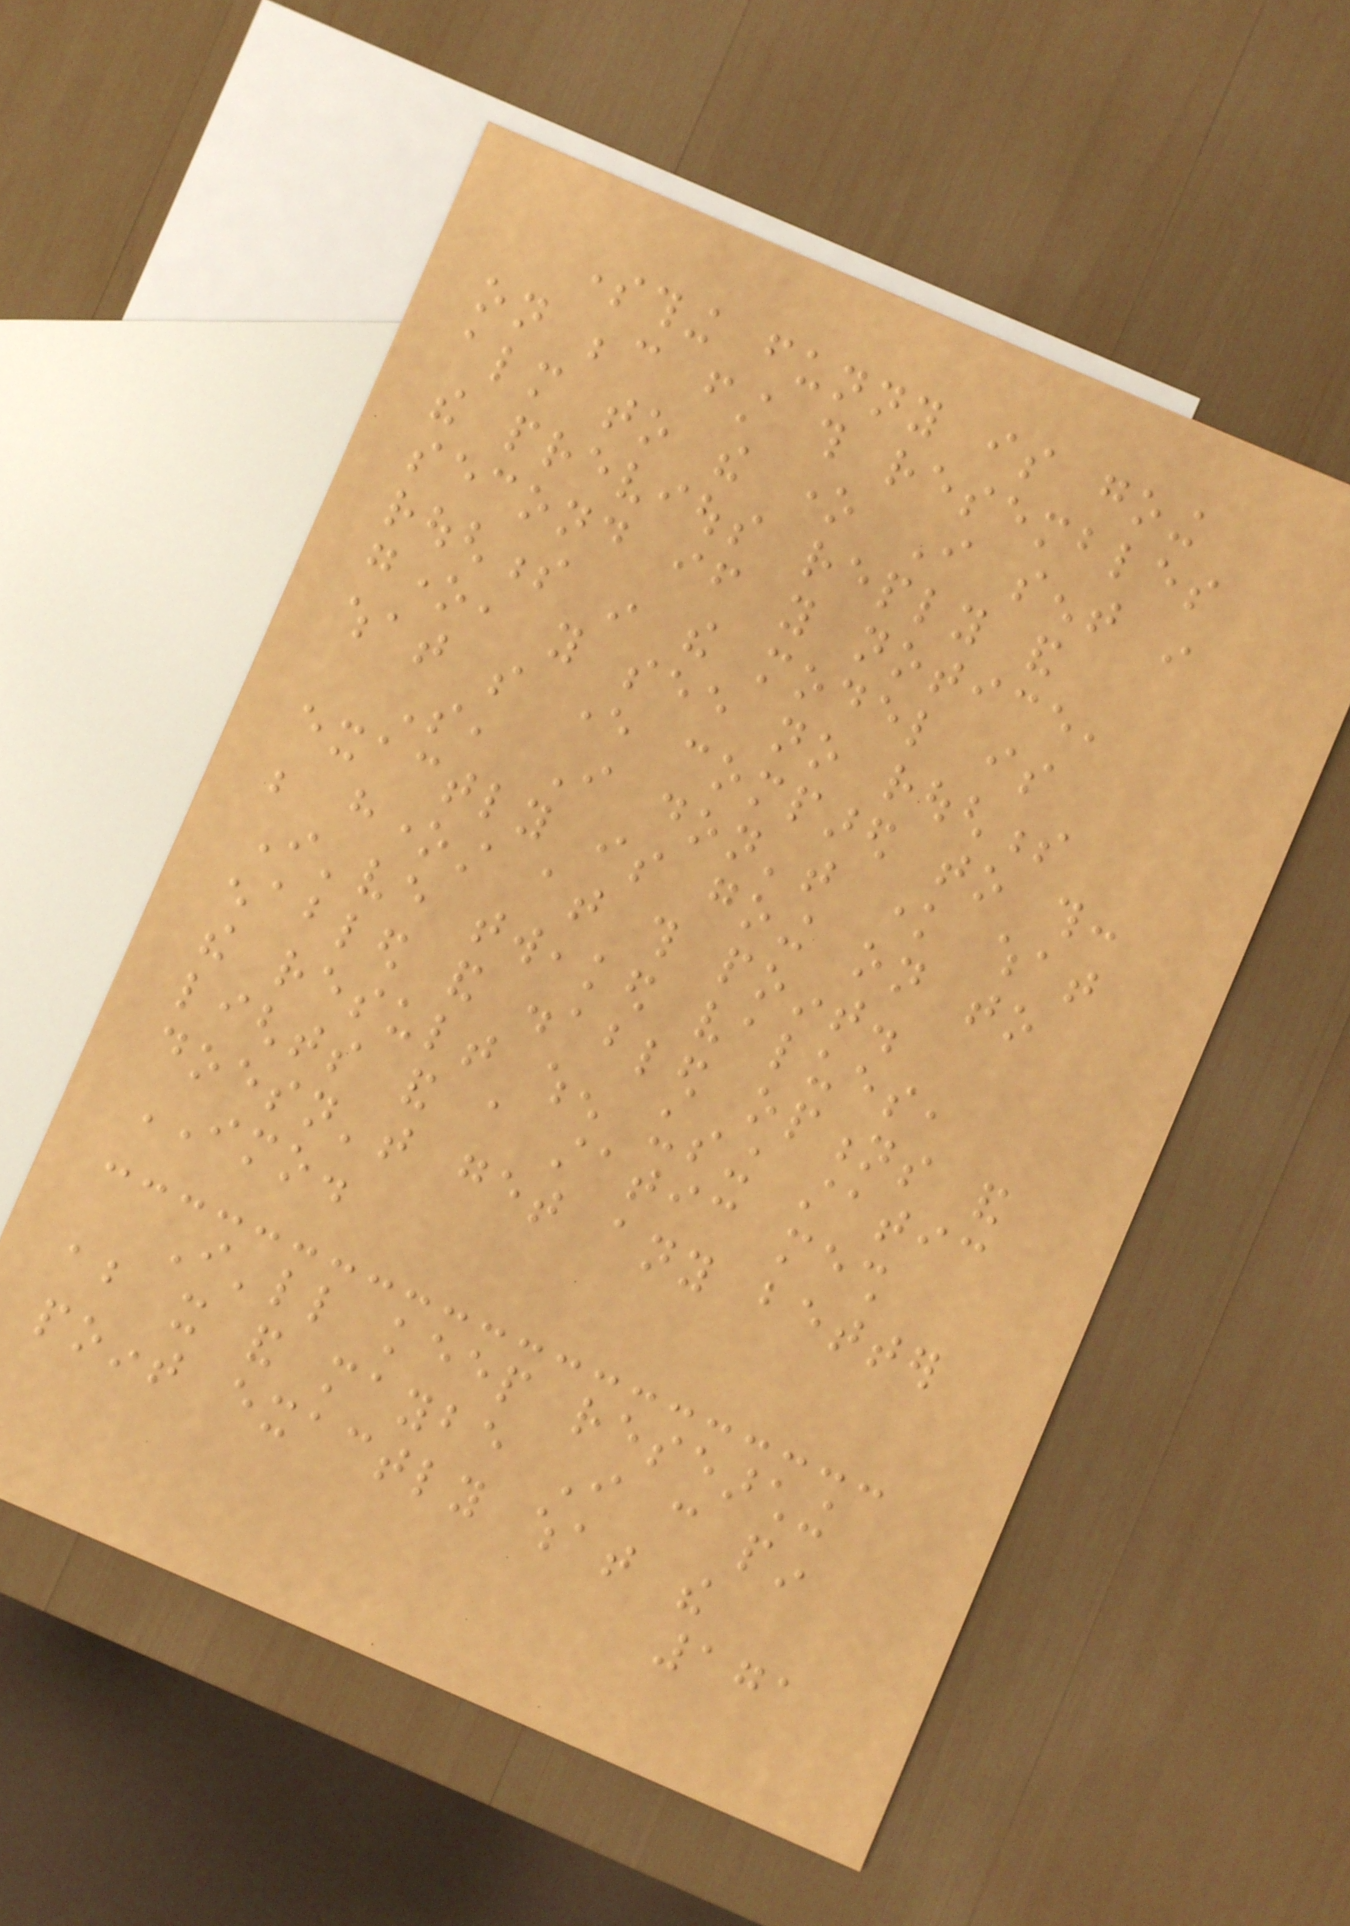something funny is going
on because first this resembles
almost to the one I sent in
the previous reply and
second if you notice,
roughness in the model is
gone, you see no roughness
what so ever compared to this:
So, I don't know what
exactly is going on to
be honest at this point.
I've tweaked values,
enabled and disabled options and
the result when using static
lights and a static mesh
doesn't get any better
IMO.
I'll keep researching
about it and maybe I can pin
point exactly what the
171
